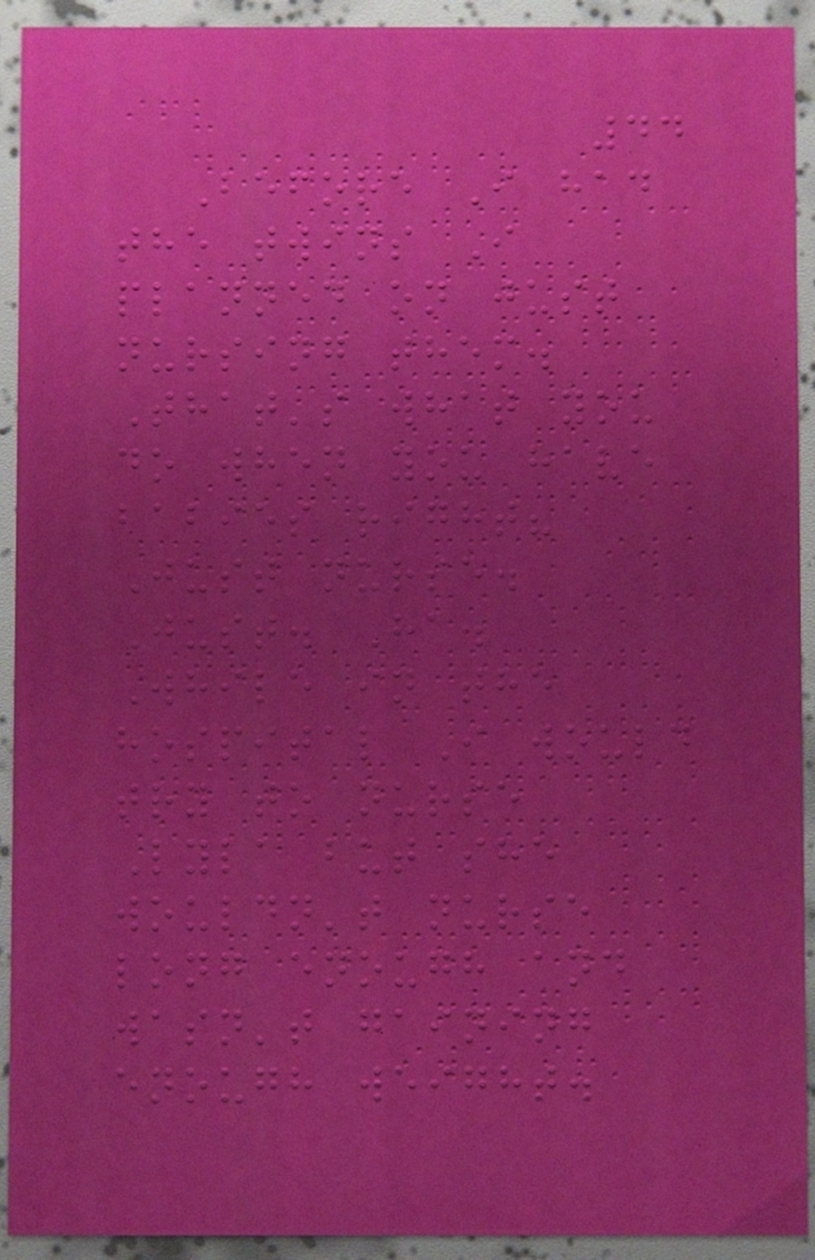44
Before I had
the twins I
planned on just
nursing them.
That's what you
do when you have
babies right?
Just nurse.
Just. Ha.
While in the
hospital I would
try to nurse
Lyla but she
wouldn't nurse
long enough and
wasn't gaining
enough weight.
